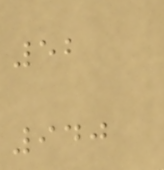52
940
